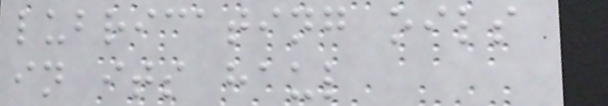lubricating oils
in its haul
